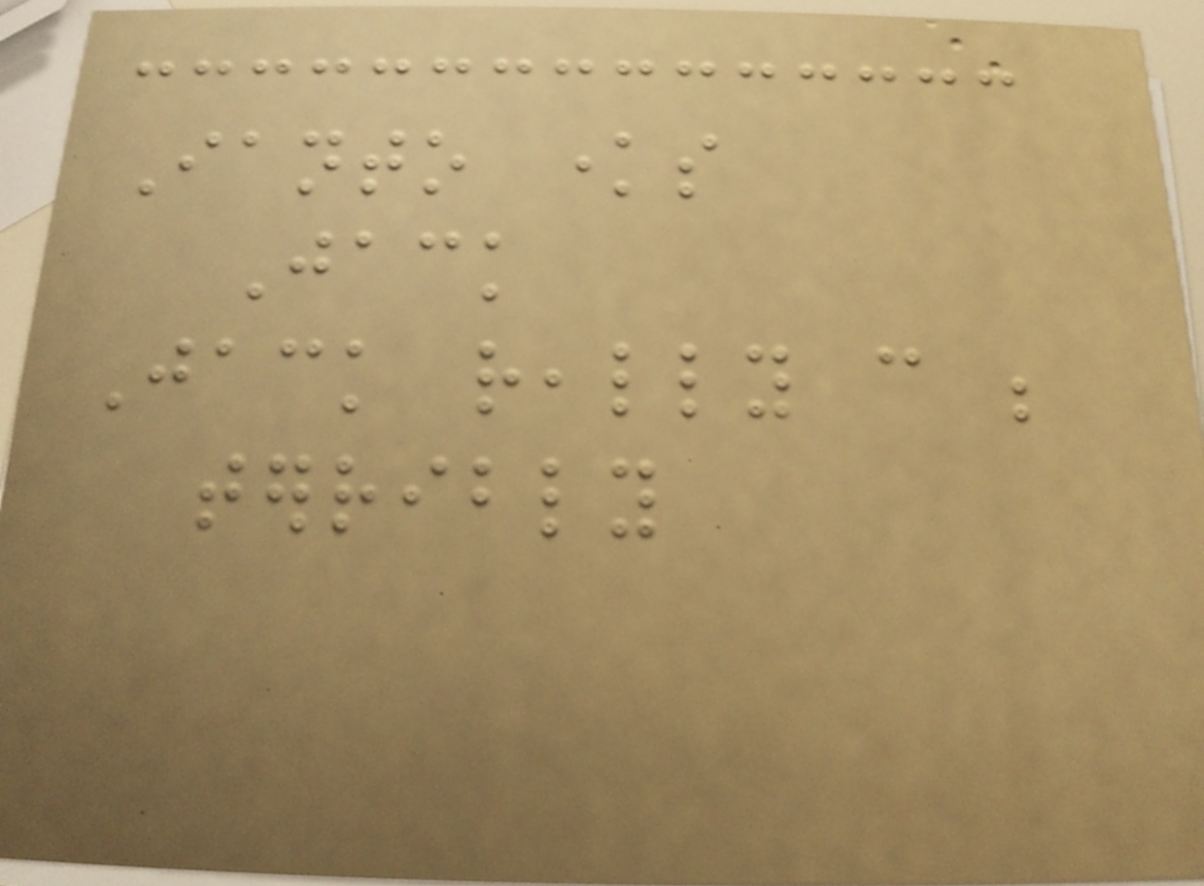Ianto knows
Jack
Jack really can be
terribly
